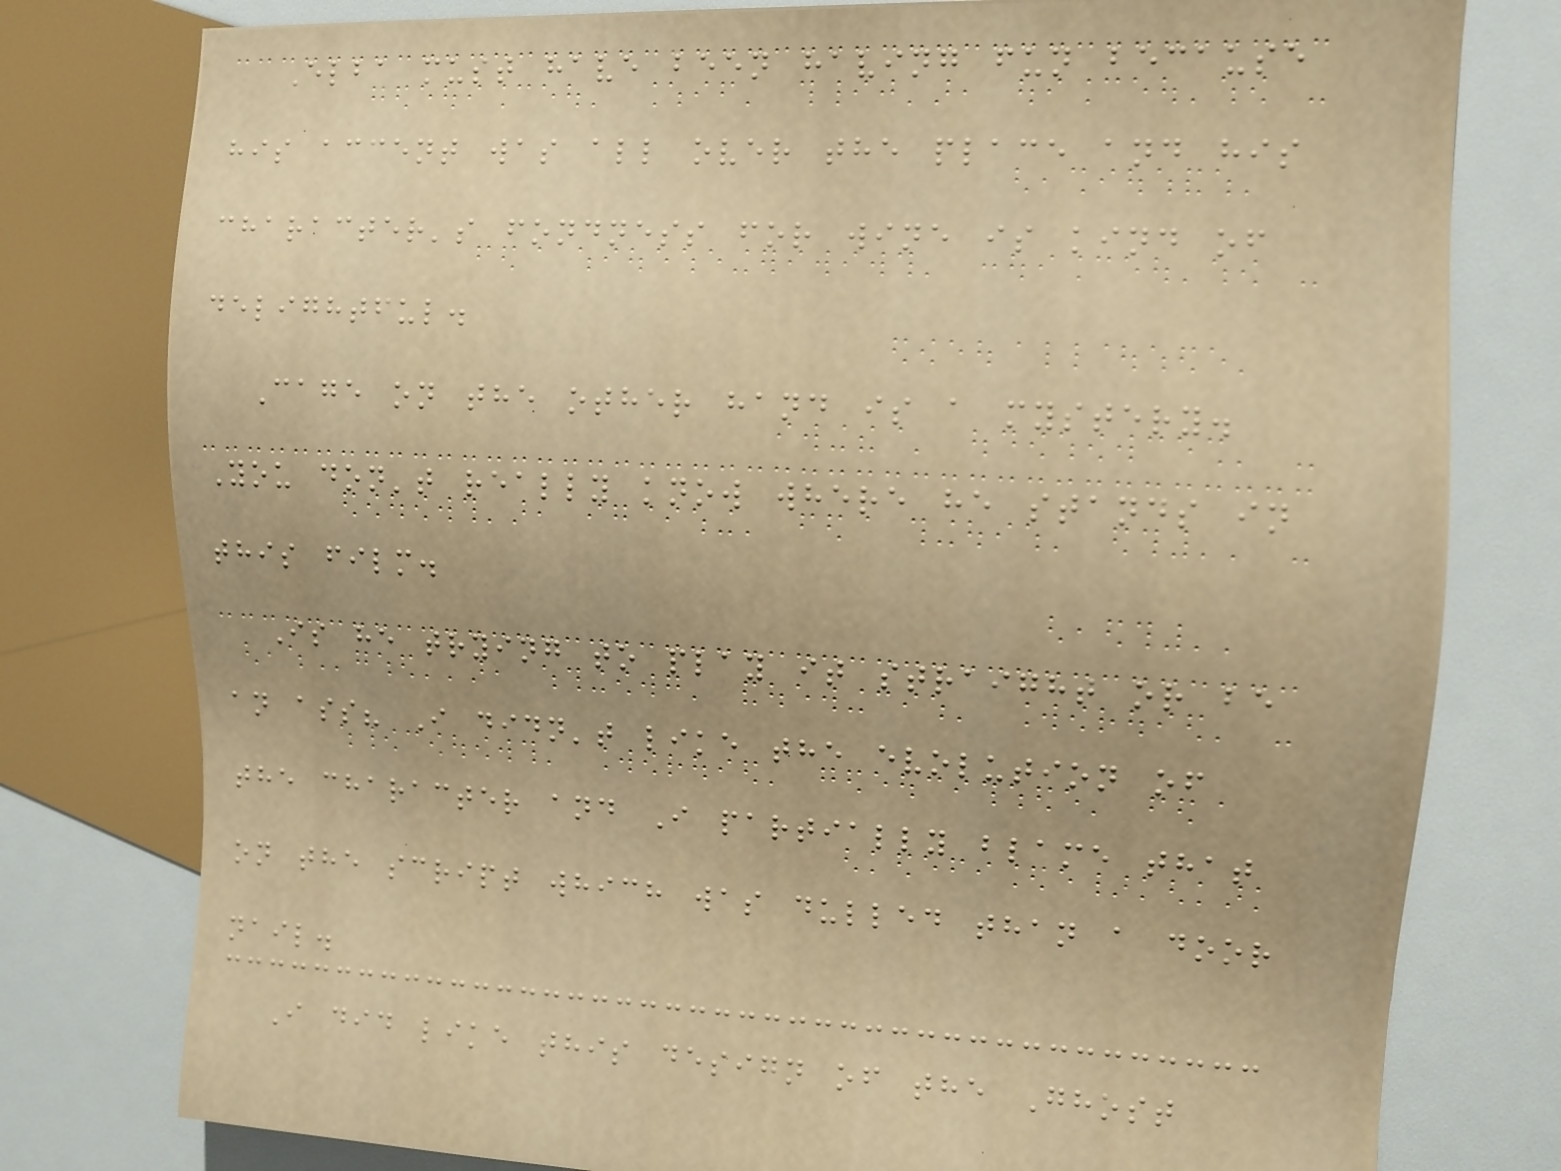Elba must have been having fun because
his accent was all over the place and his
character's fondness for wine is kind of
delightful.
Cage on the other hand is a mystery.
You don't really know where he stands in
this film.
Is he trying to play it straight or be
an ass? I didn't like the evolution of
the character and I partially blame that
on the script which was dulled than a door
nail.
I did like this design of the Ghost
